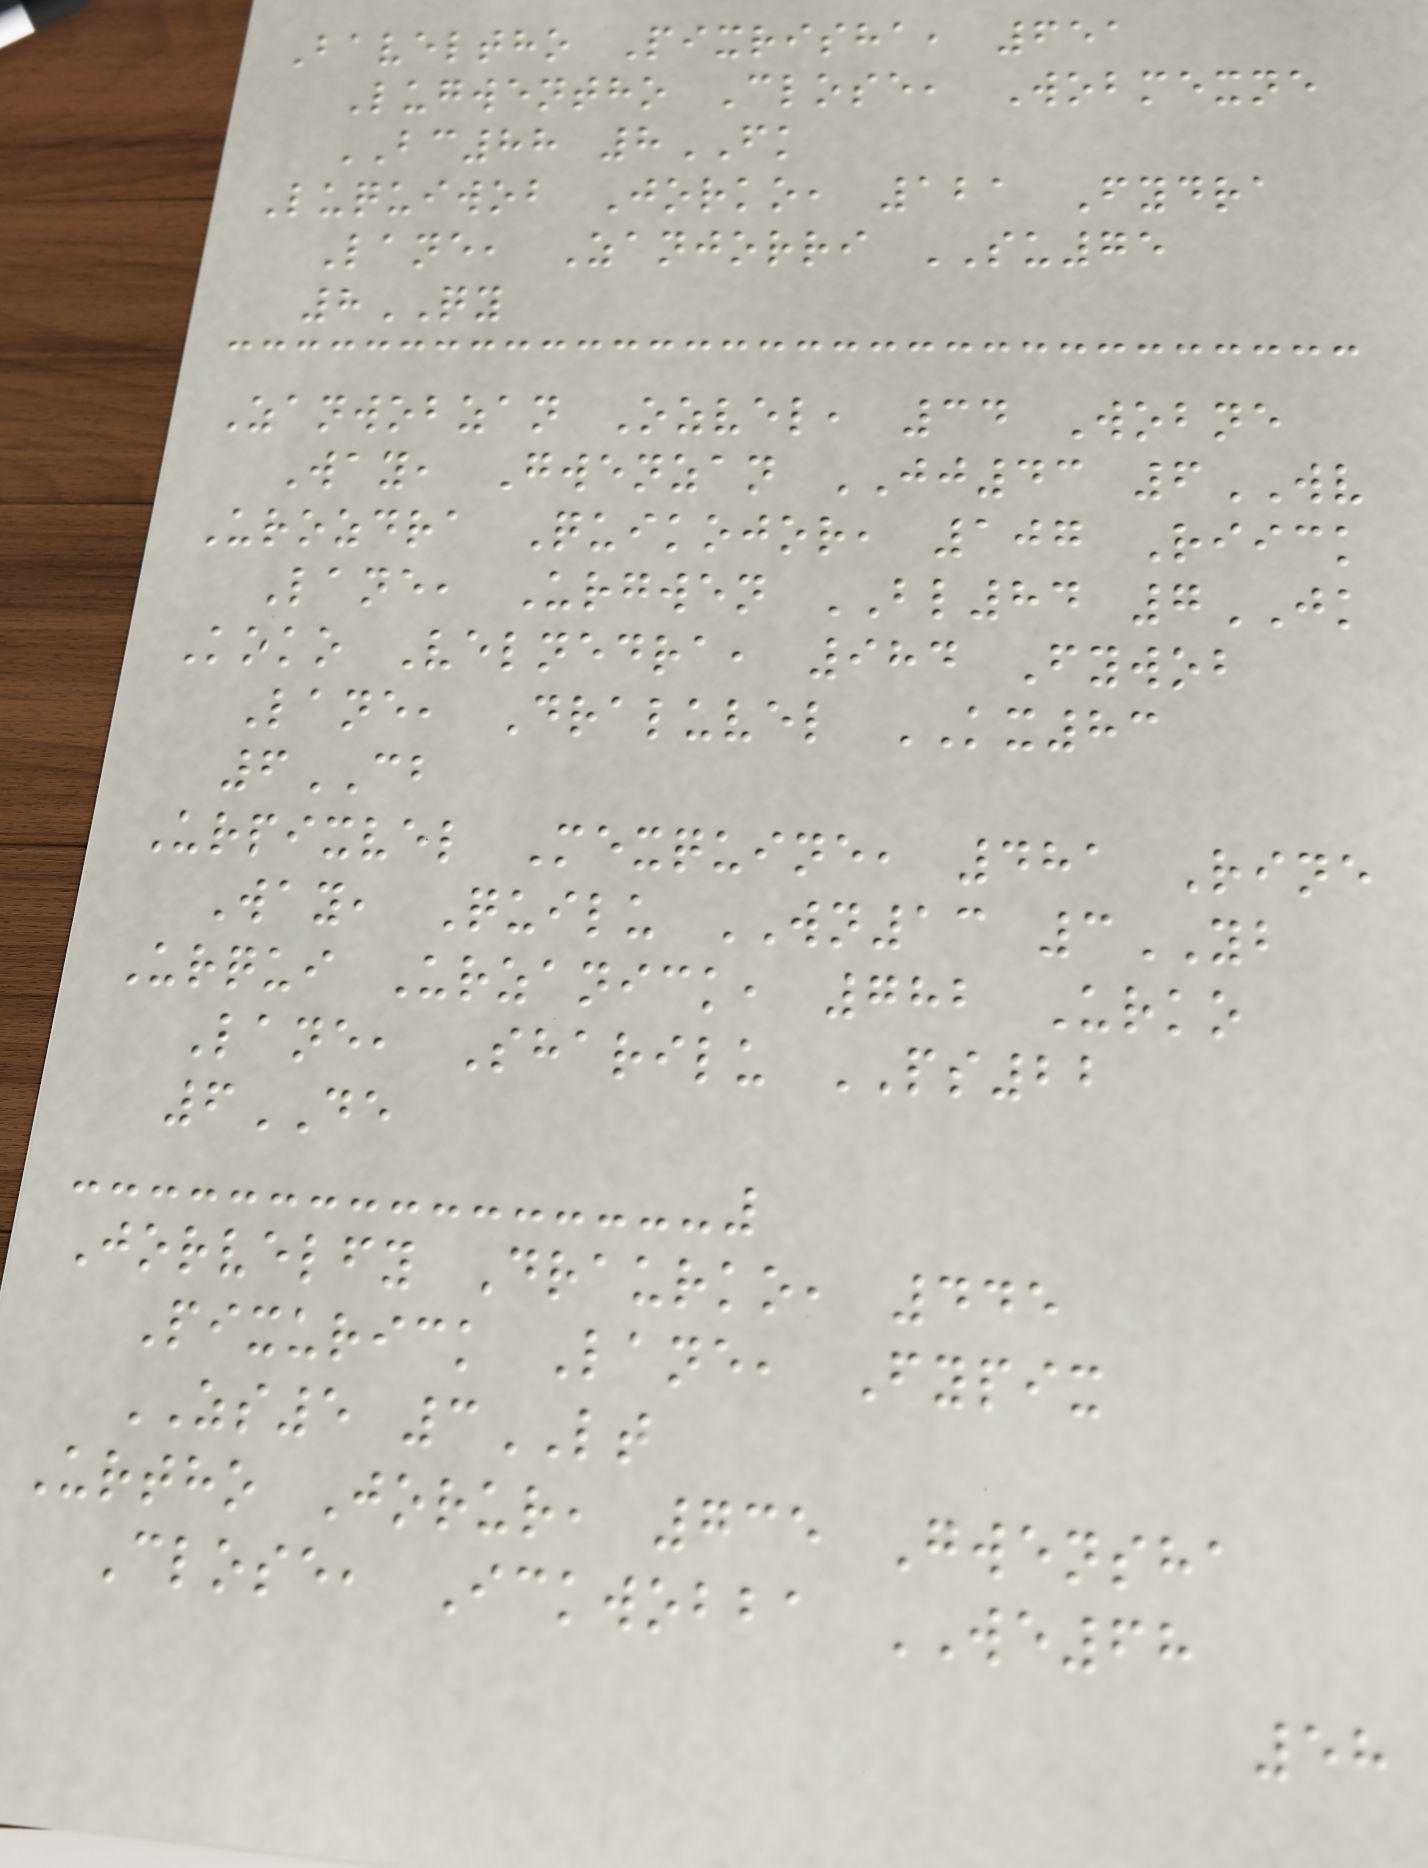Baveltho Pixrisha, 651
Lugwentho Close, Wobmexne
BC88 8FK
Luquiwob Jorko, 121 Fydra
Lane, Zanjorri SU75
8QY
Zanwobzan Ozvel, 34 Wobne
Way, Gwenzan JJ43 6WV
Urozdra Quikojor, 107 Riick
Lane, Urgwen BL84 7JK
Koko Velnedra, 984 Fywob
Lane, Draluvel KX83
6CB
Urpixvel Mexquine, 481 Rine
Way, Quilu WN13 3YB
Urqui Urzanick, 782 Urko
Lane, Sharilu PS22
6DE
Jorvelfy Draurko, 445
Pixurick Lane, Fypix
ZS5 3LT
Urtho Jorur, 735 Gwensha
Close, Ickwobba WE68
58
